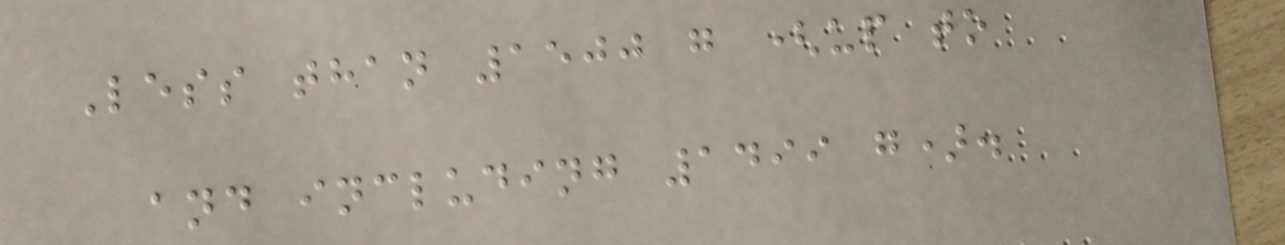Less than 1500 g (up to
and including 1499 g).
